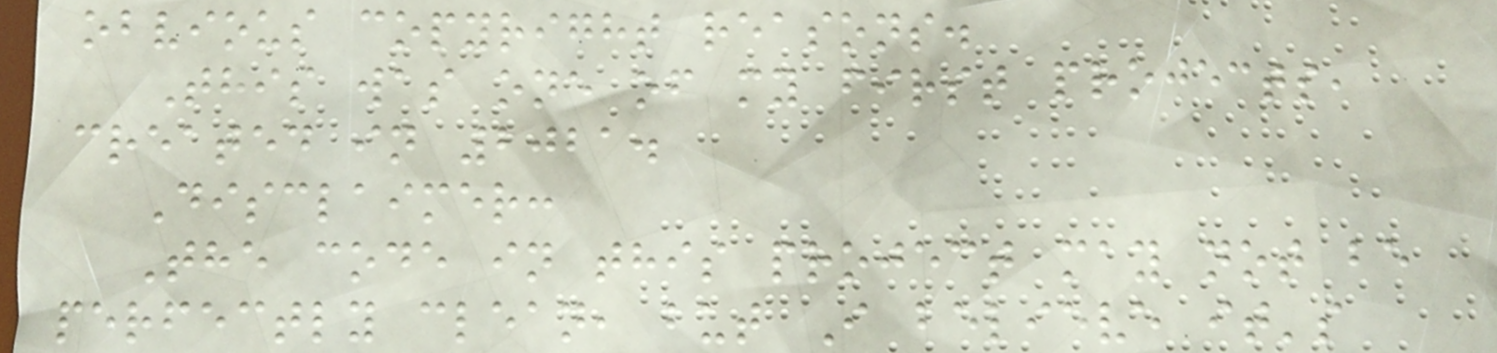obvious copyright reasons.
This was one of my first projects,
created in 2021.
Disclaimer:
The code in this project may not be
perfectly clean, but I believe it's
